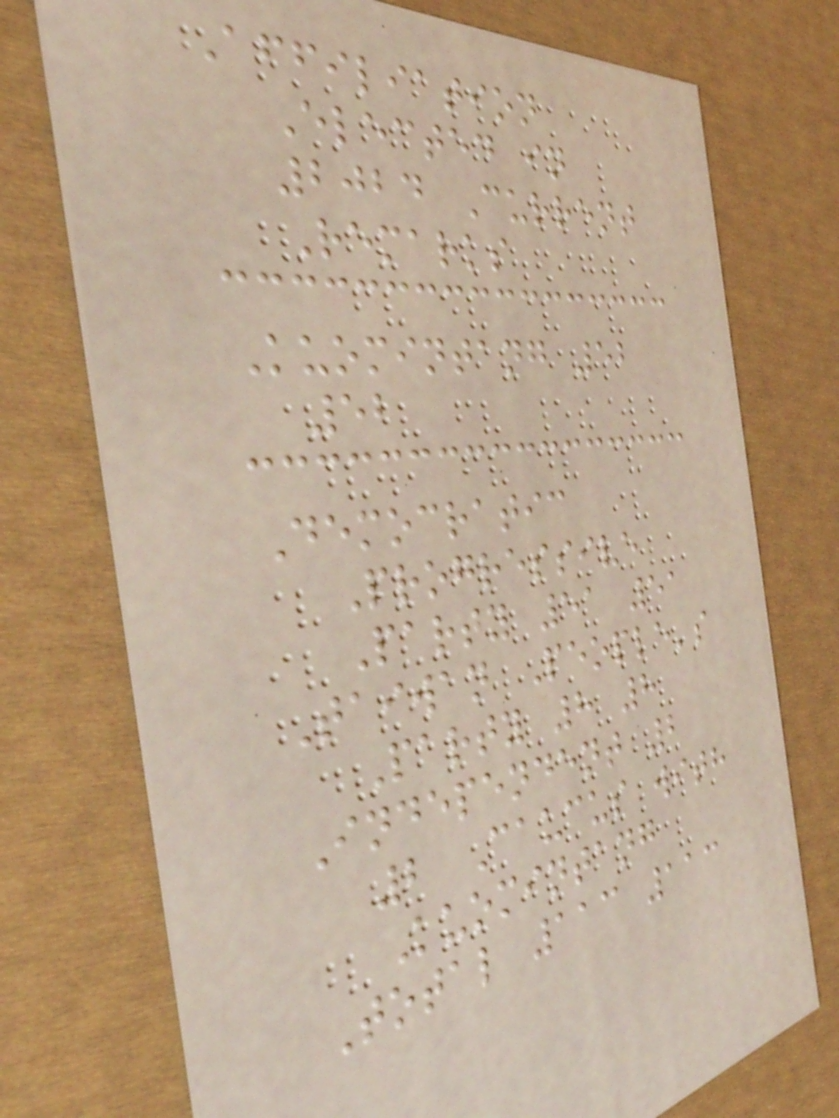Affiliation
Elected in
2024 Current
Remarks
Kuomintang 52
52
Democratic
Progressive
Party 51 51
Taiwan People's
Party 8 8
Independent 2
2 Caucus with
Kuomintang
Total 113 113
